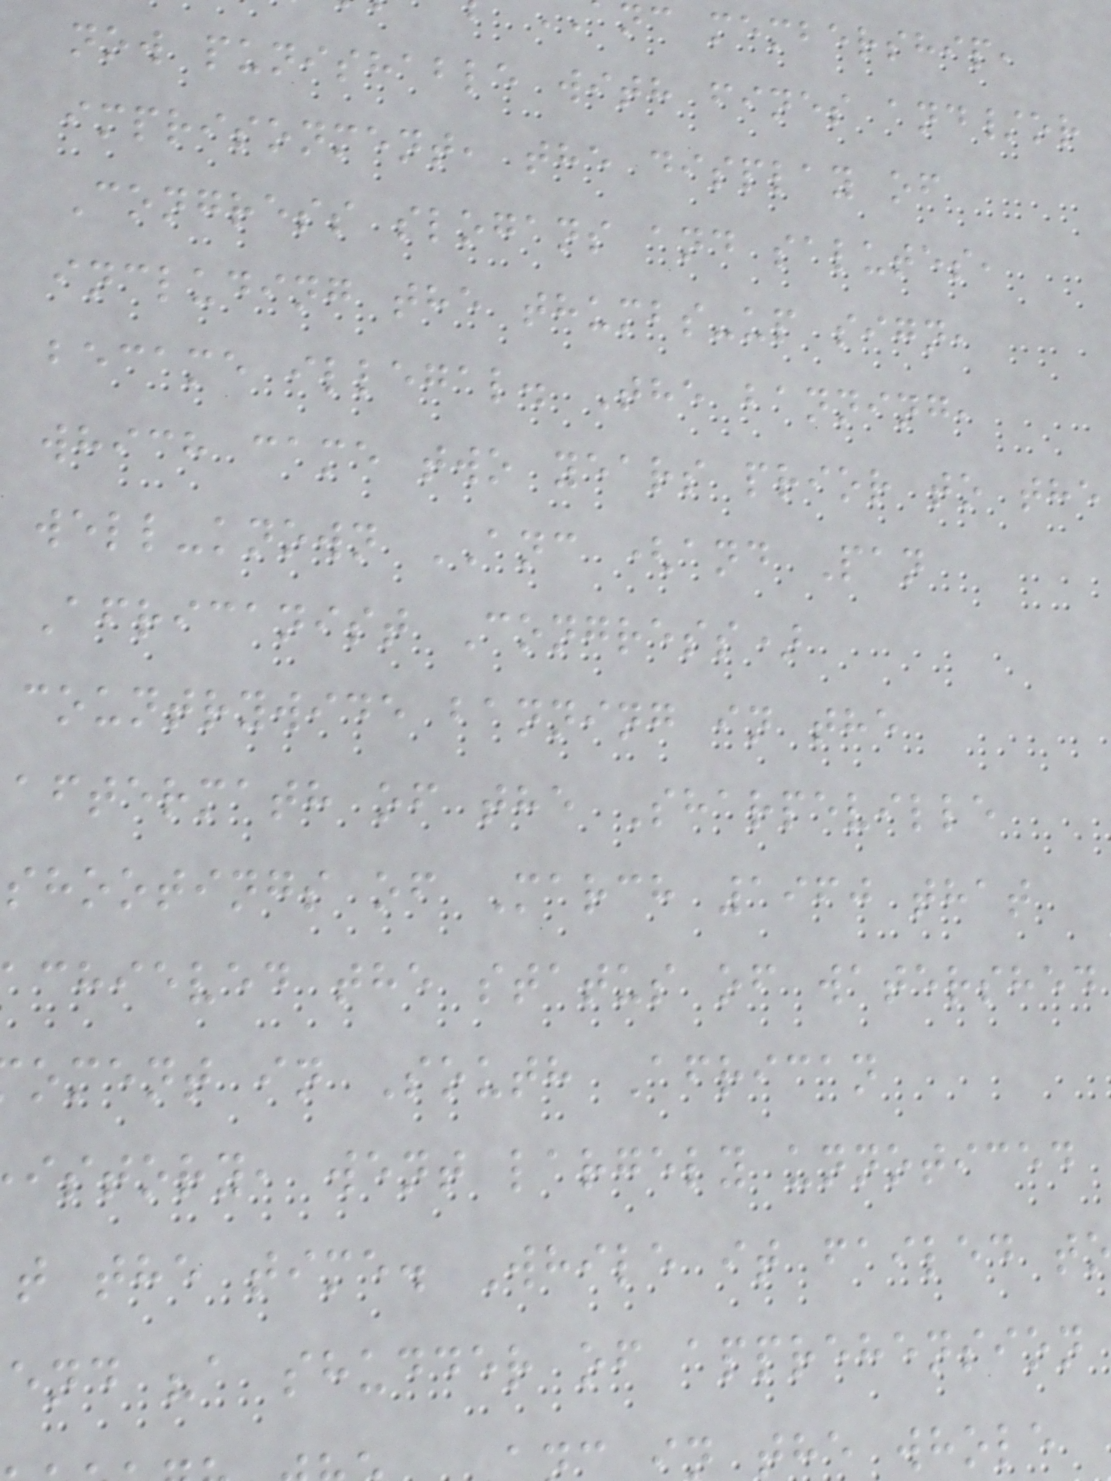nc membership,
now punishable with fines and/or
imprisonment, the display of
Congress slogans and salutes,
including the thumbs-up sign,
became illegal. The banning,
which came two years prior to the
well-known ANC (and Pan
Africanist Congress)
countrywide banning in the
aftermath of the Sharpeville
shootings of March 1960 that
chieved the status of watershed
oment in South African
istory, went largely unnoticed
t the time. While it failed t
end "a shudder of apprehension
the whole
